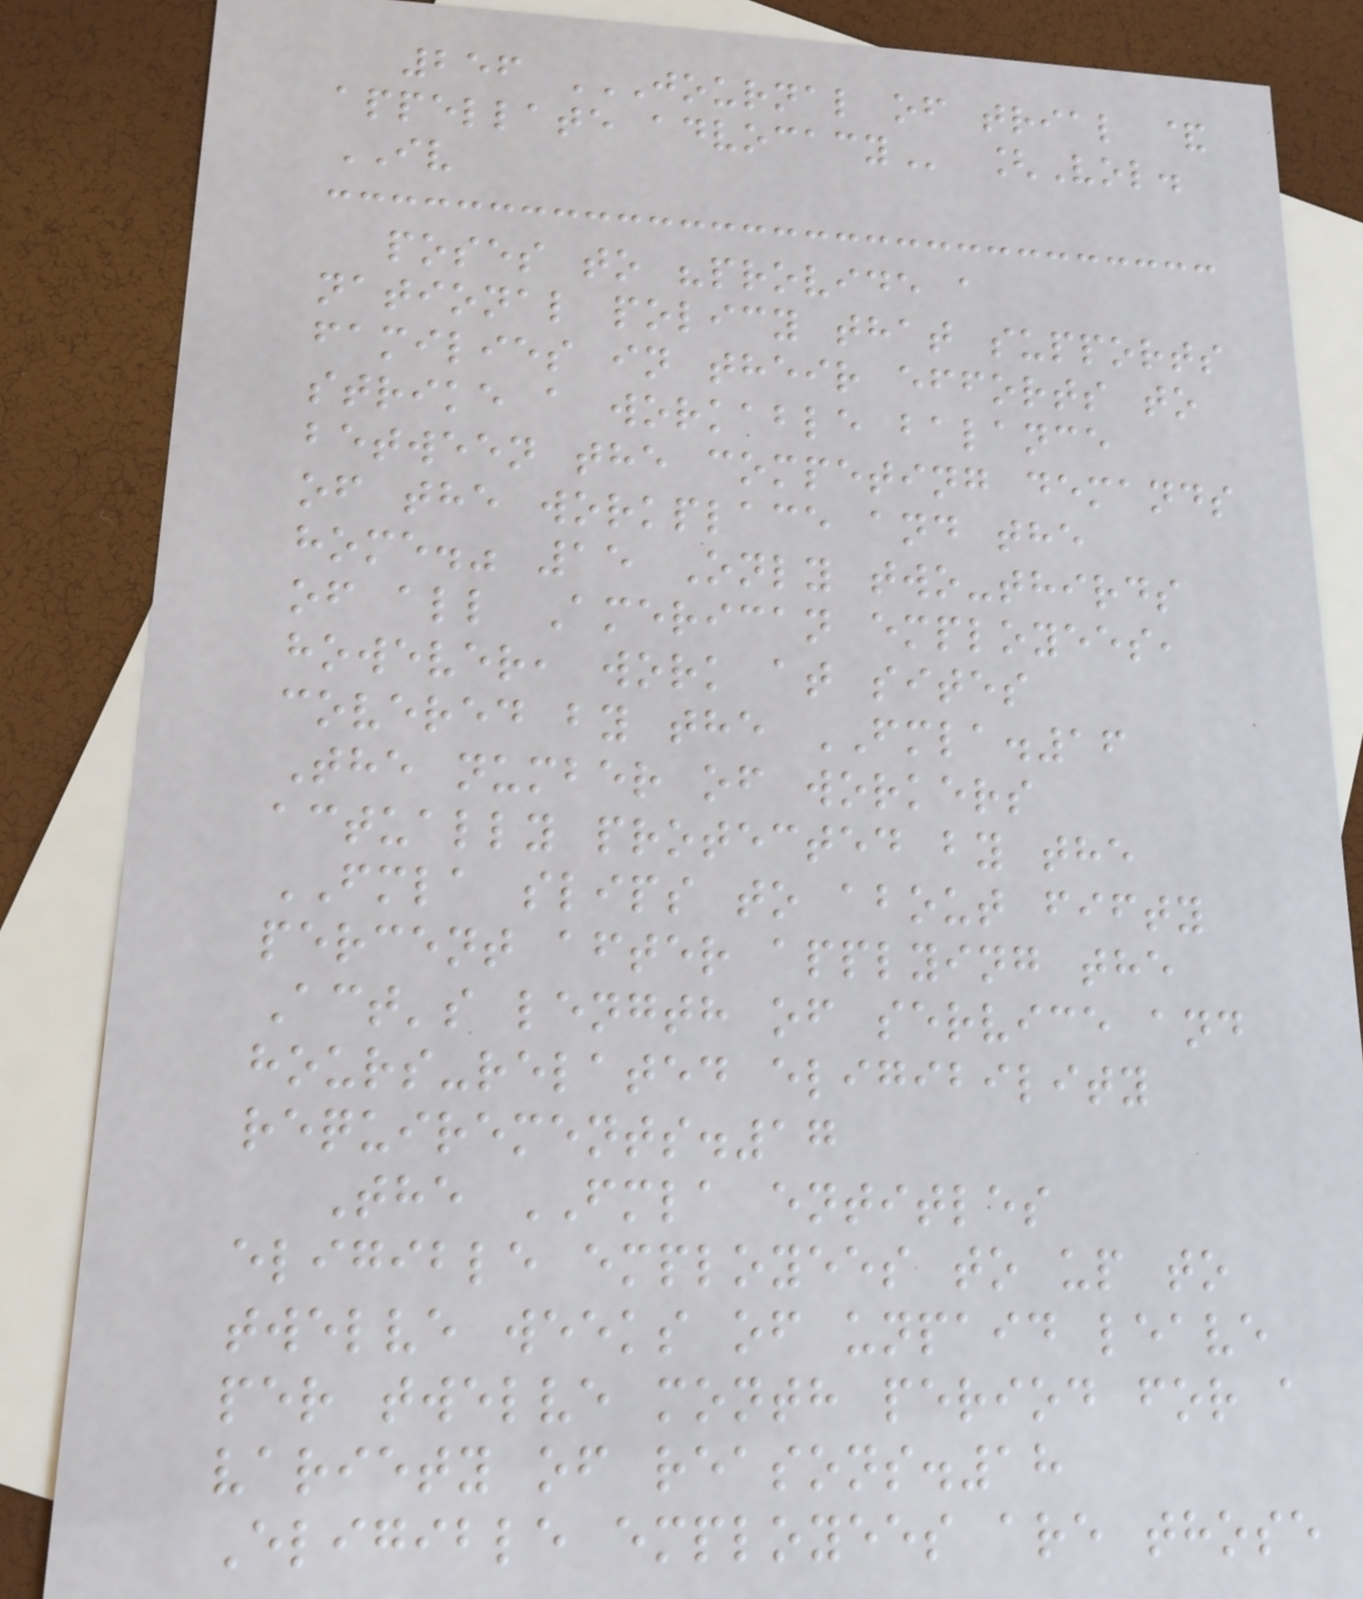256 JOURNAL OF TRIAL &
APPELLATE ADVOCACY [Vol.
IV
poses to "provide a
national policy that supports
families in their efforts to
strike a workable balance
between the competing demands
of the workplace and the
home." 15 Only two-thirds
of all American employees,
however, work at sites
covered by the FMLA.16
The number of workers
actually protected by the
FMLA slips to about fifty
percent after applying the
Act's length of service and
hours-related eligibility
requirements.17
The FMLA entitles
eligible employees to up to
twelve weeks of unpaid leave
per twelve month period for a
variety of reasons.18
Eligible employees are those
